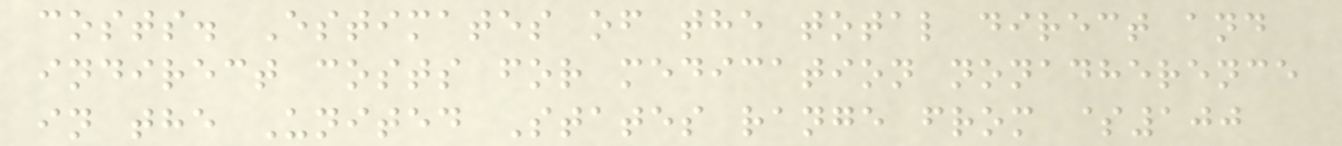costs. Estimates of the total direct and
indirect costs for medication nonadherence
in the United States range from $100
